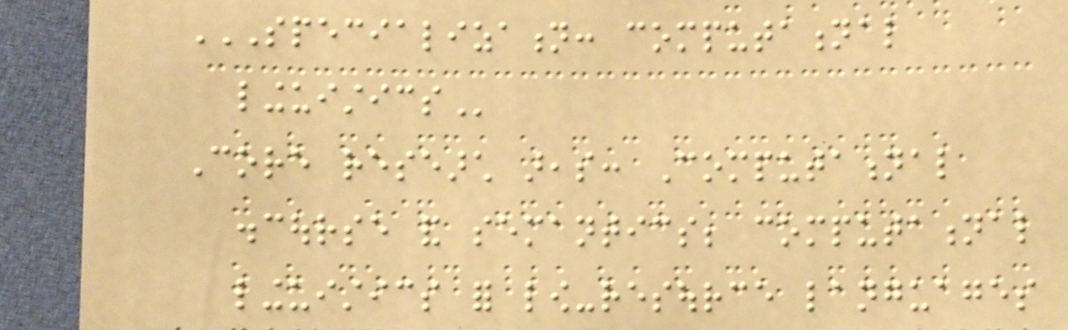SPECIALIZATION: COMPUTATIONAL
LINGUISTICS
Core research areas: Computational
discourse and semantics; computational
linguistics for low-resource languages
